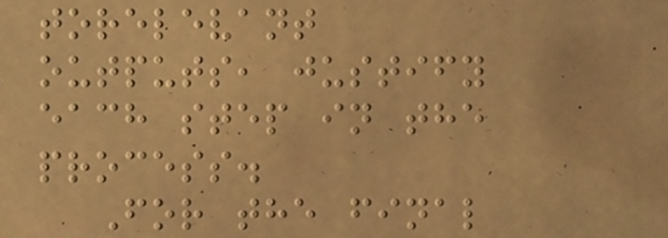torelevant
outputs, justify
each step in the
process.
For the final
